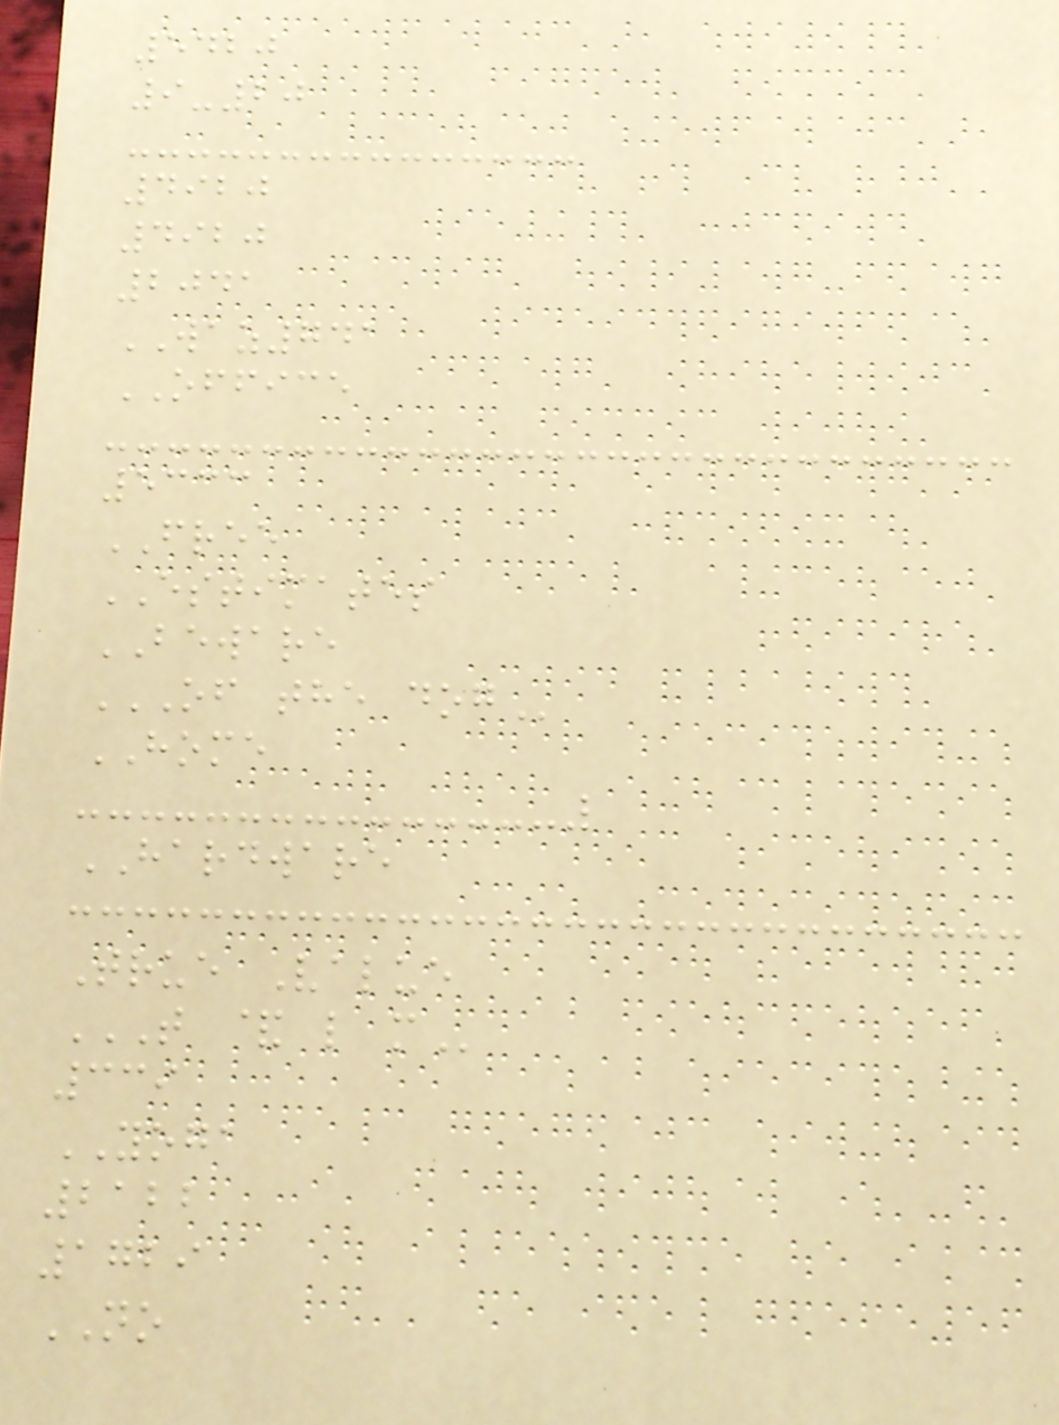5420
9-20
4920
4920
2041
WAZ741
OFFICE
5333
FREE
ESTIMATES
BEWARE
OF THE DOG
HOME
HARDWARE
True Value
T & L M
339
YOGA
2122
1729
NO
